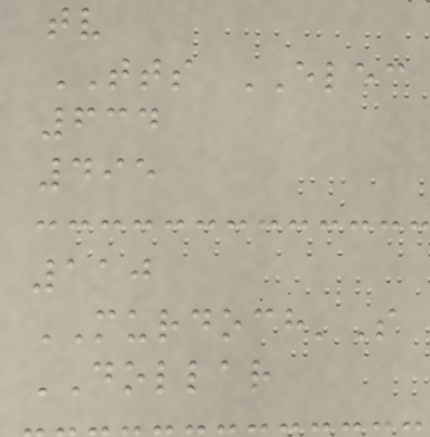tv
TTS ELEC
634
495
110
MURDOCH'S
DOLLAR
